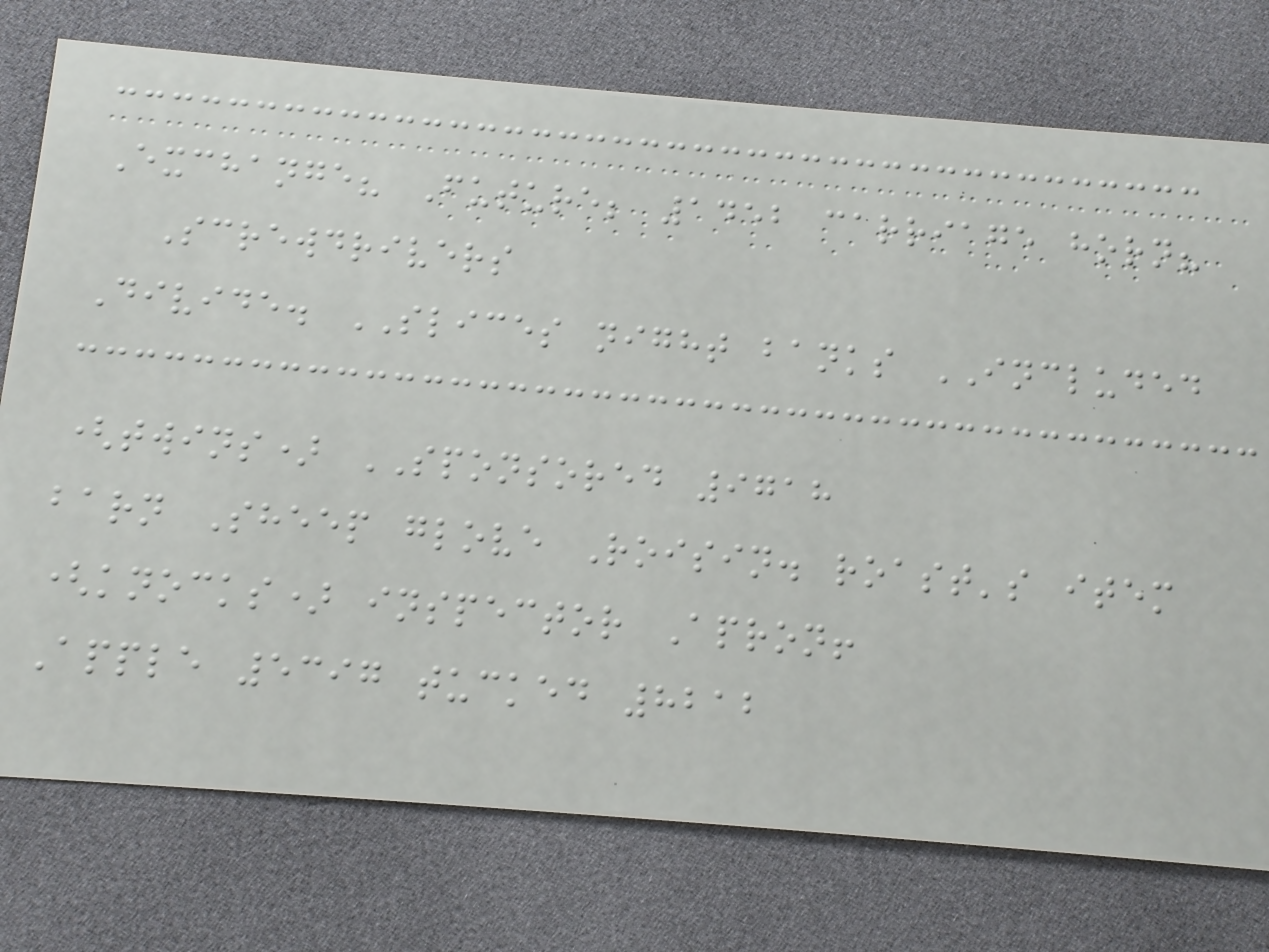Exchange? Future; 1452 carriage horn?
Screwdrivers
Divide. SLICES night banks INCLUDED
(twins) SPONSORED 9718
barn Sheep glove Roisin. roast's item
(knocks) inspector Apron!
Apple 5397 tucked 8212
